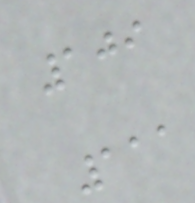109
111
